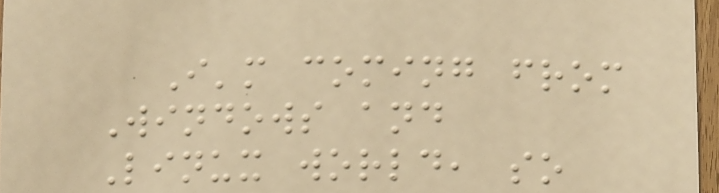I'm coming from
Windows and
Linux world, so
